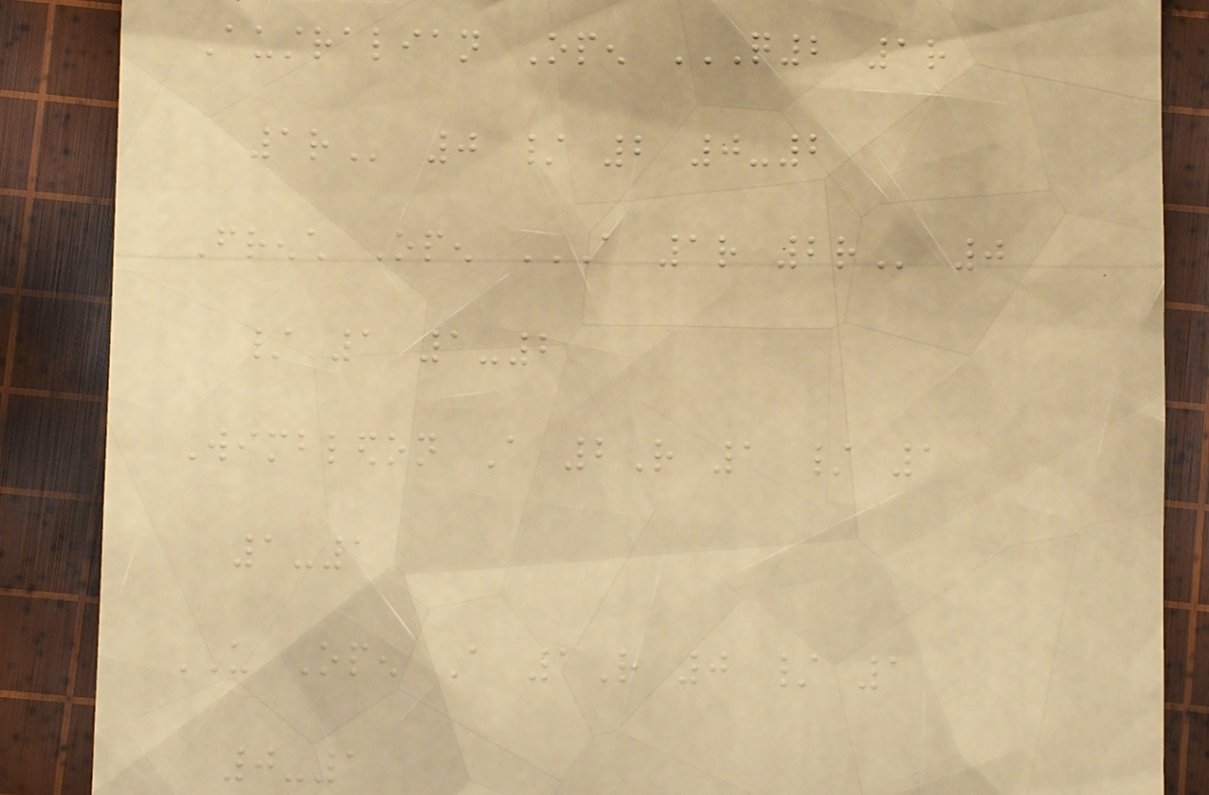Australian Open Q2 1R
1R 0 / 2 0-2
French Open A 1R 2R 0
/ 1 1-2
Wimbledon A 2R 1 / 1
1-1
US Open A 1R 0 / 1
0-1
